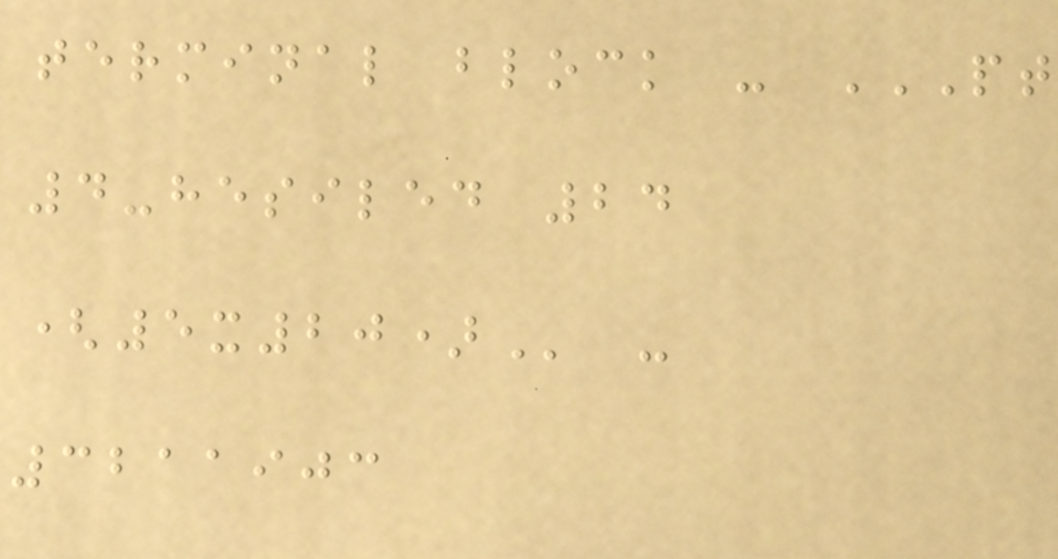terminal block - PT
4-HESILED 24
(5X20) -
3211903
